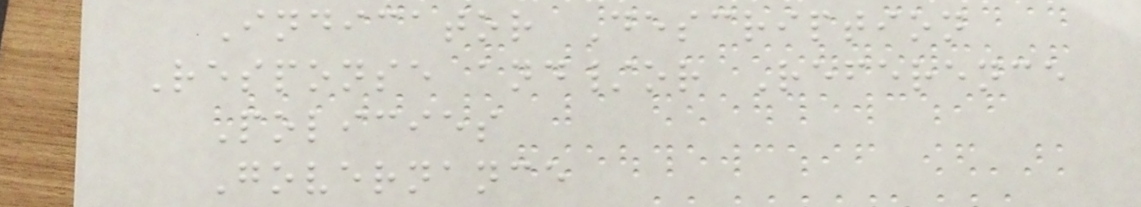Indicator Description
Response and/or Reference
Policies
Governance
